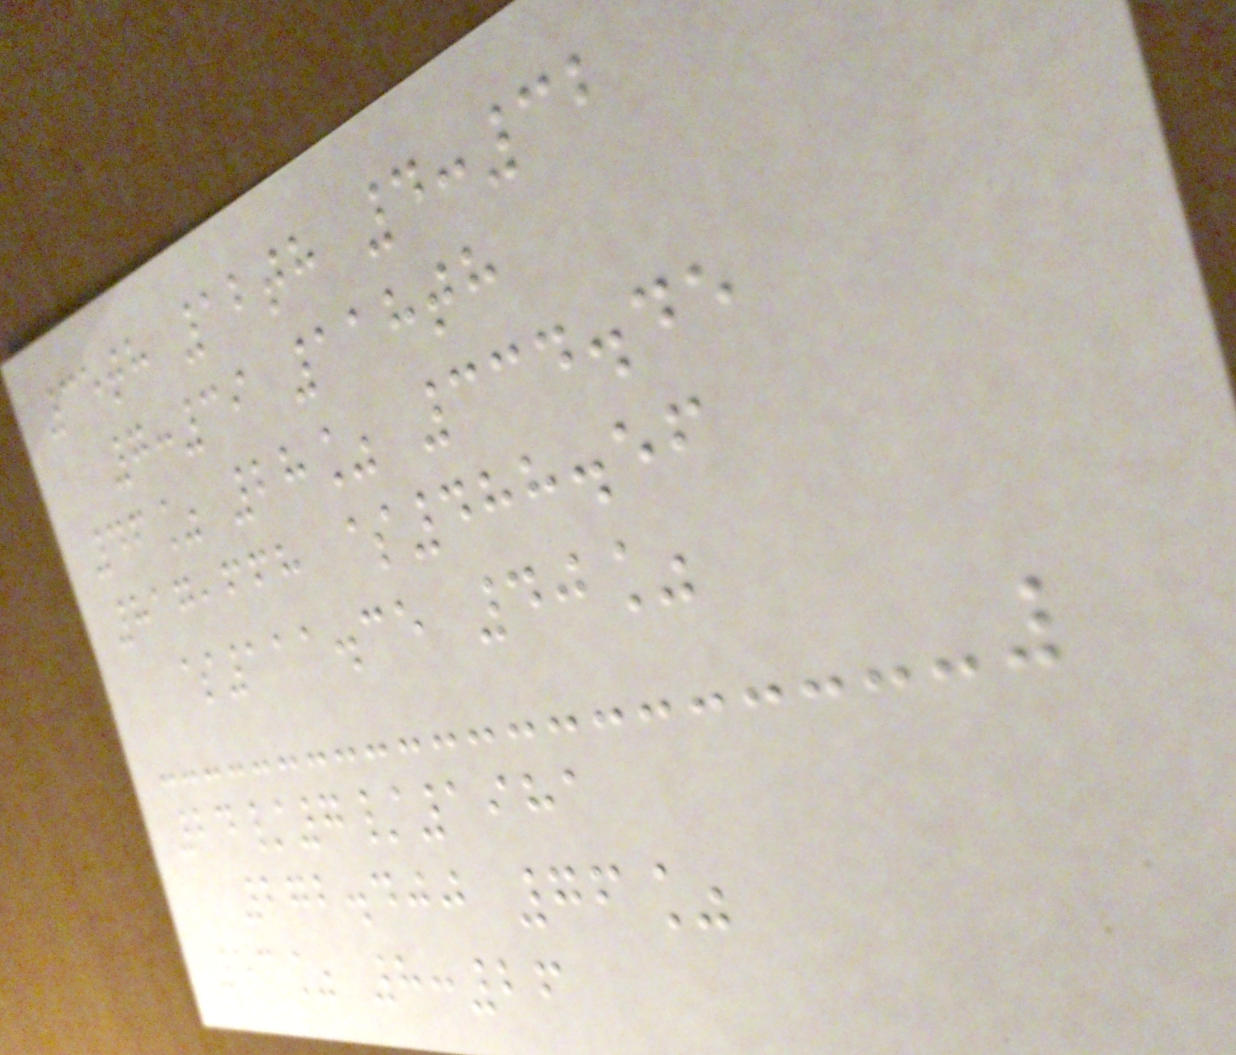35th 12th 4:32
7:39 118th
46% 28% 334.45
817,668 $488.56
$111.35 40%
24/7/1981
272.400 76%
53% 8:26
